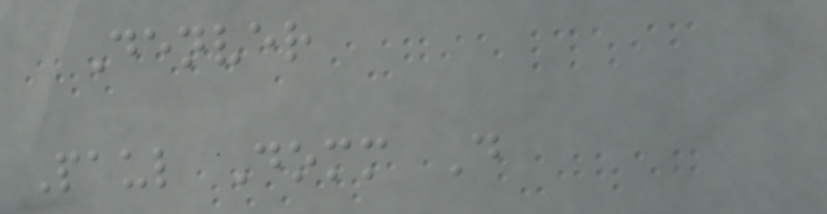Denver
Paul Domm D
